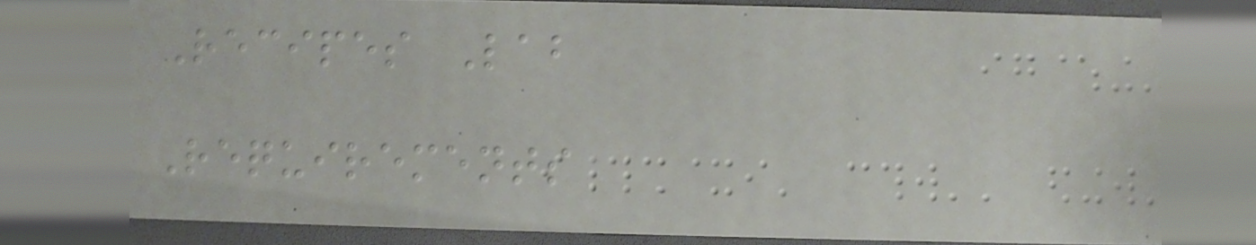Recipes Lab
Requirements
